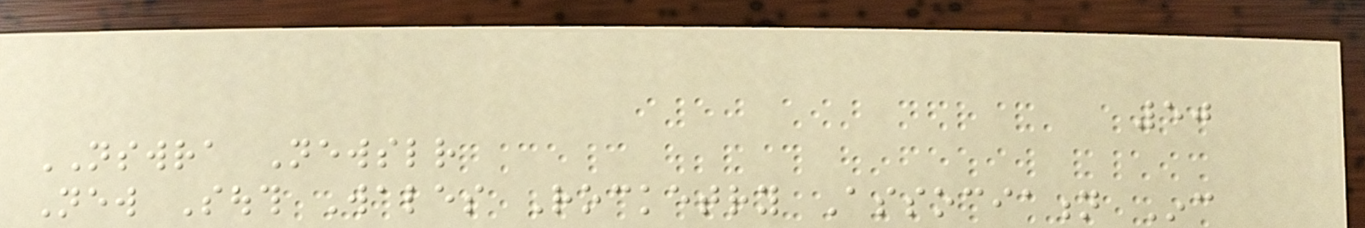50
NSWRA Newsletter
New South Wales Rocketry Association Inc
